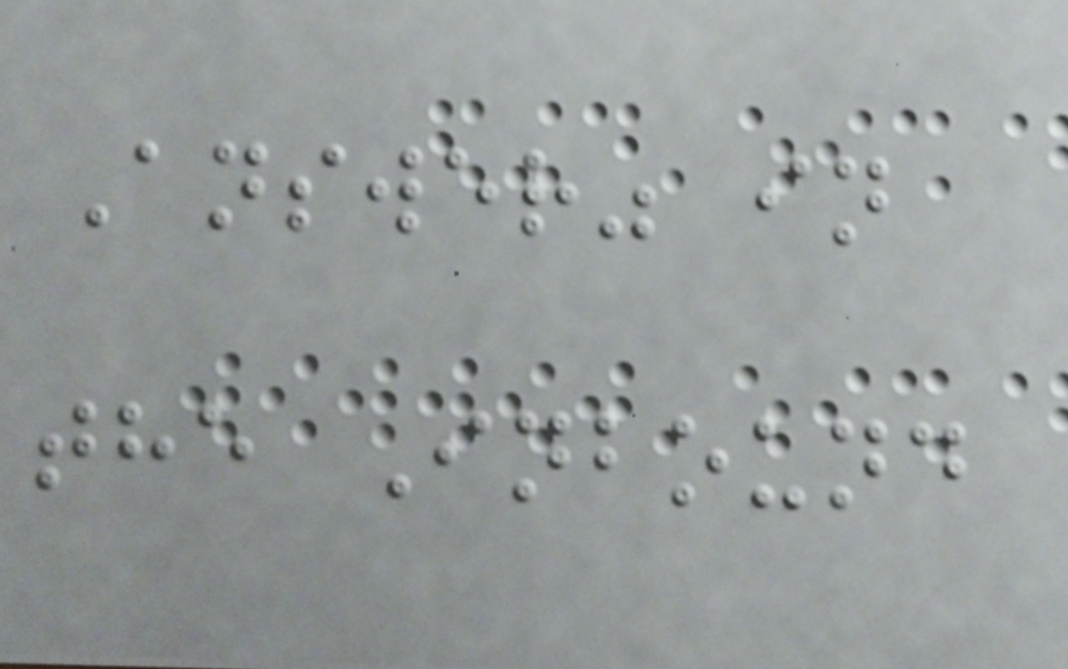Answer" in
the Inbound
